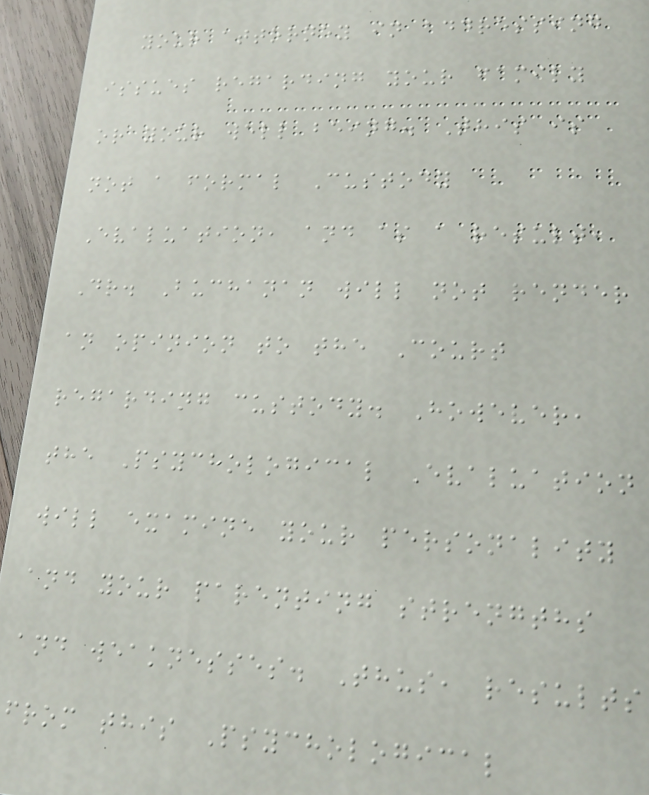your attorney in addressing
issues regarding your family
or your well being. This is
not a formal Custody
Evaluation, and as a result,
Dr. Buchanan will not render
an opinion to the Court
regarding custody. However,
the Psychological Evaluation
will examine your personality
and your parenting strengths
and weaknesses. Thus, results
from this Psychological
